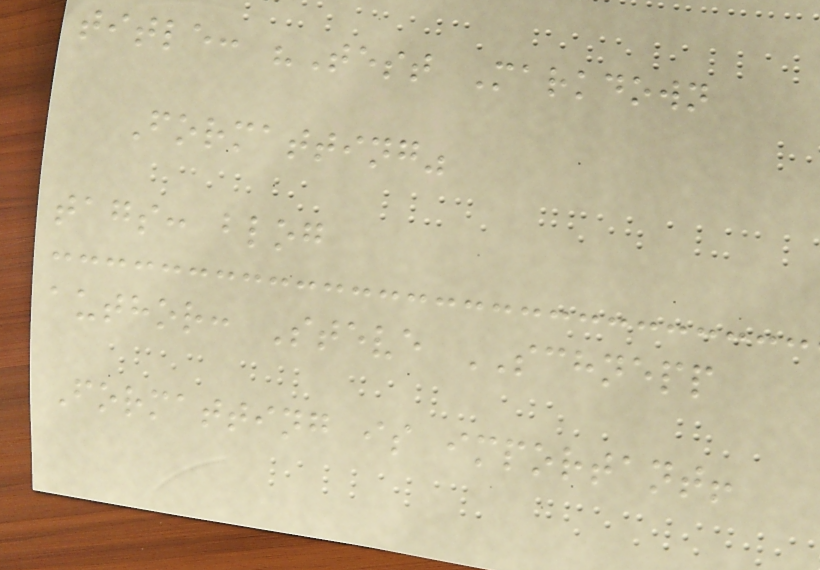title: "Test Markdown
Formatting"
tags: blog
author: Steve SCHNEPP
Formatting is important!
